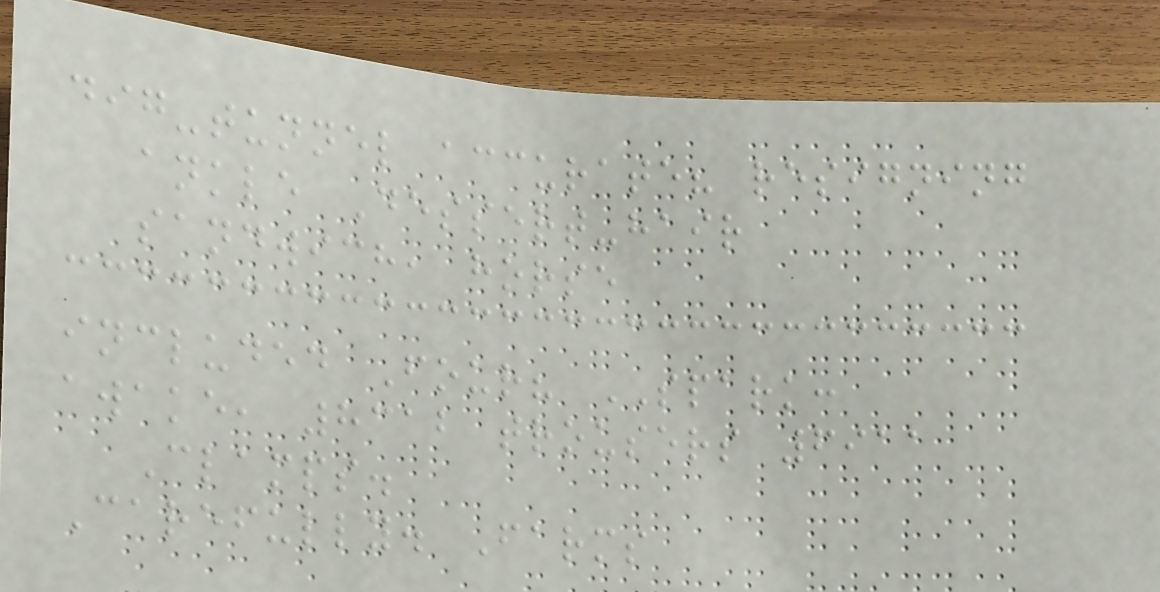dig-tunnel accurate? resigning
ankle Dessert-hair
sandwich, horse
included Four? SPARK:
awake, 8312 trousers 6911
Clamps.
Carefully. Farms
